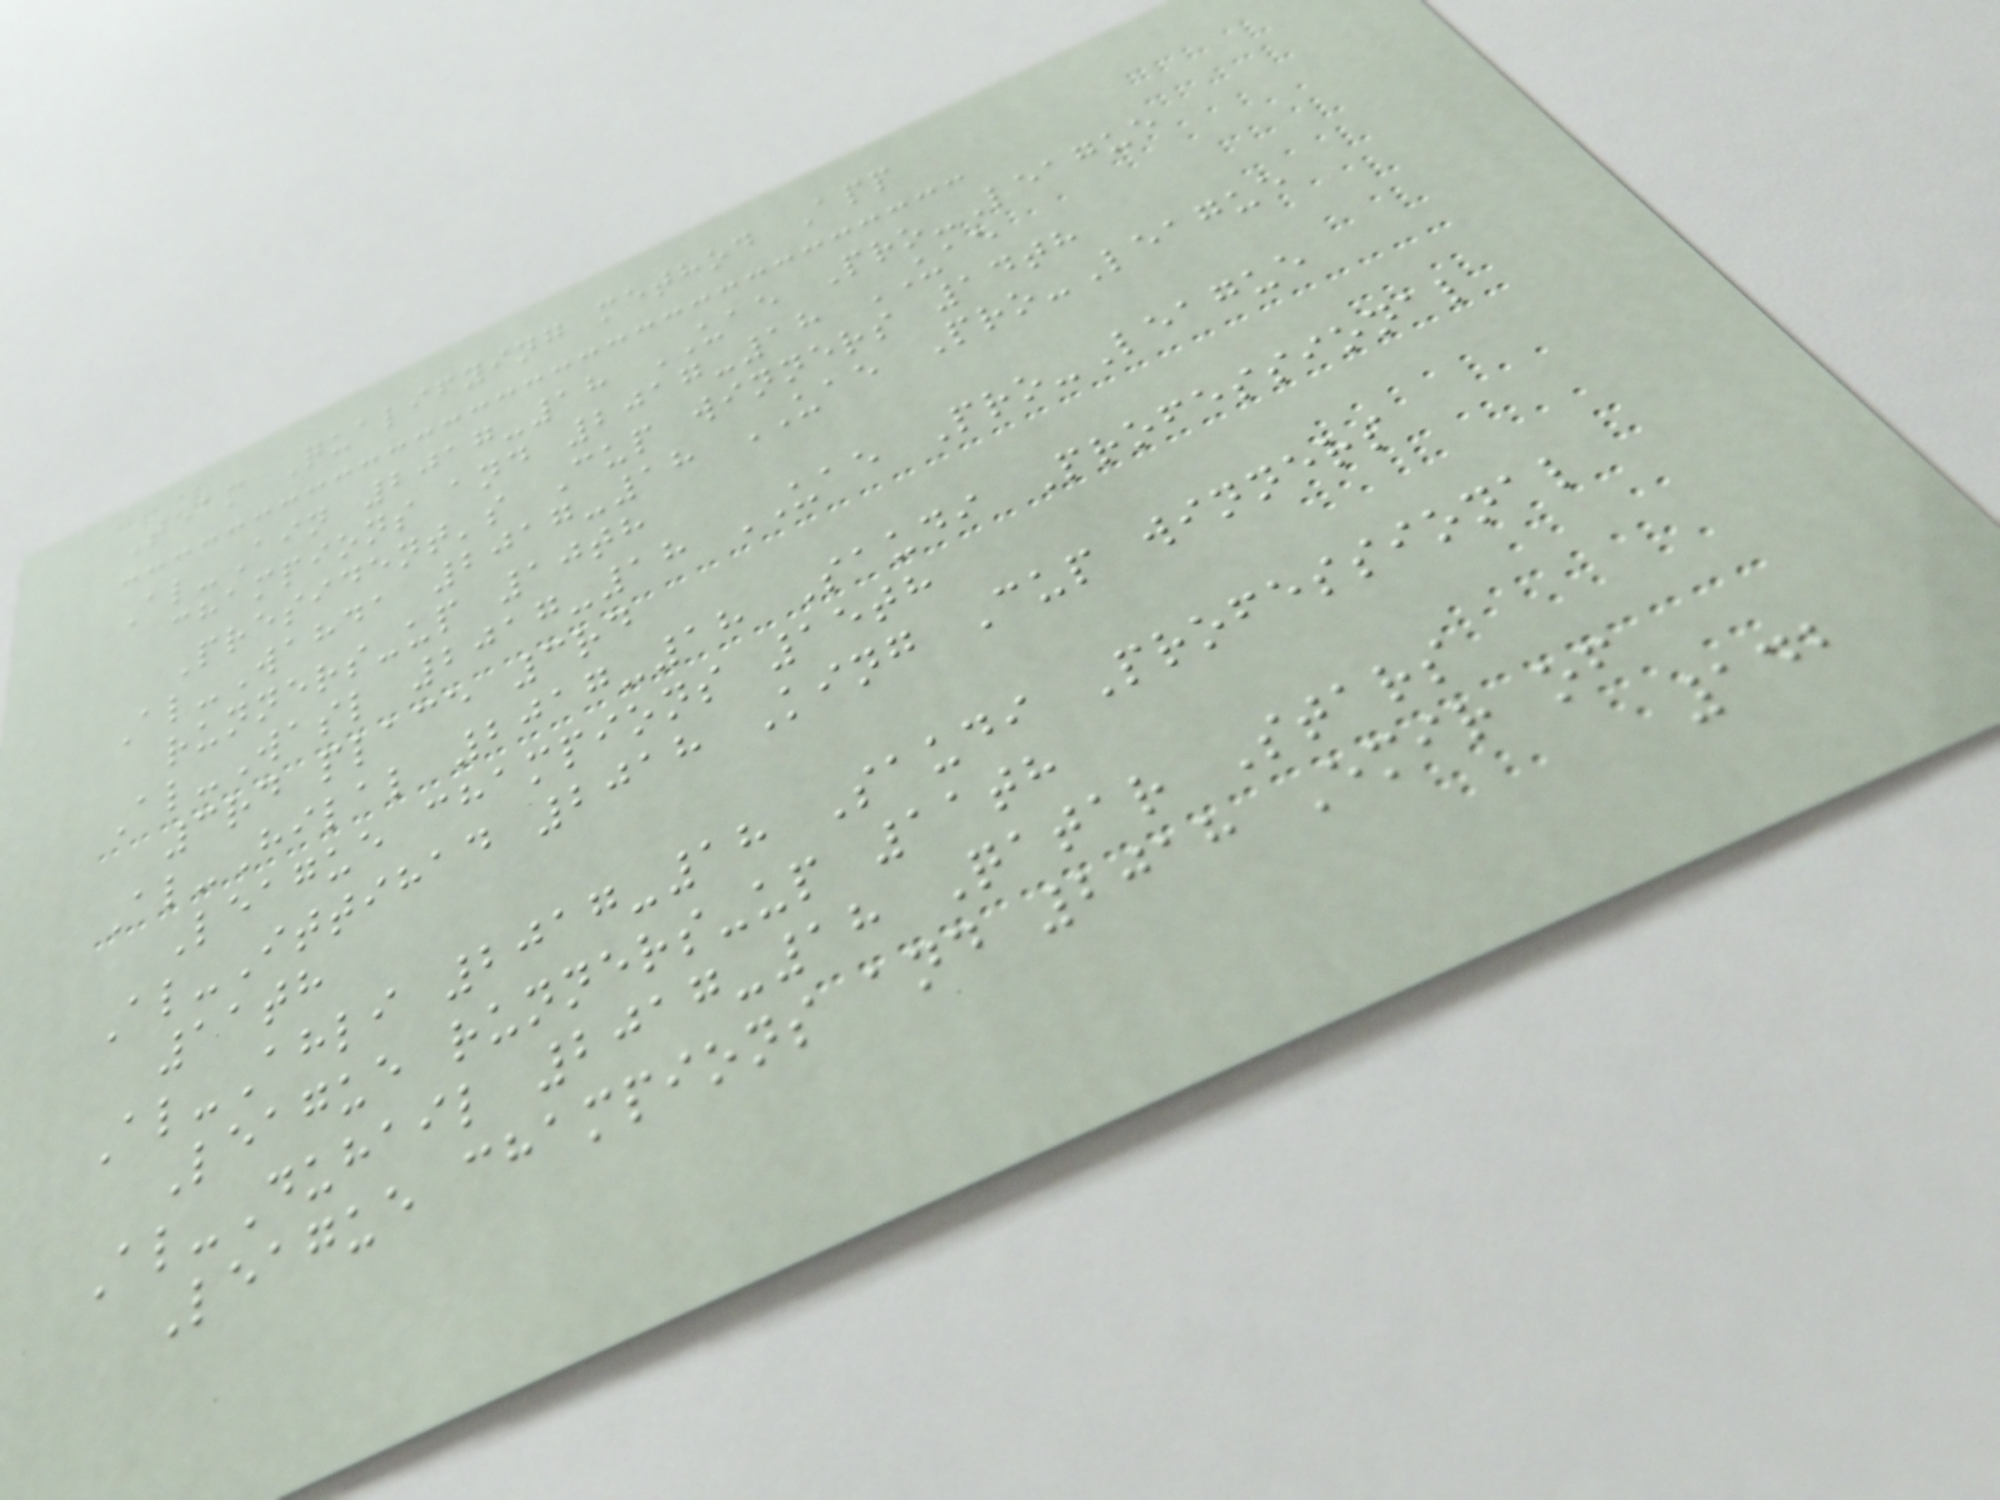Team Qualifying method App
Al-Ain 2017-18 UAE Pro-League
champions and 2017-18 UAE
President's Cup winners 14th
Al-Wahda 2017-18 UAE Pro-League
runners-up 10th
Al-Wasl 2017-18 UAE Pro-League
3rd place 3rd
Al-Hilal 2017-18 Saudi Professional
League champions 15th
Al-Ittihad 2018 King Cup winners
11th
Al-Ahli 2017-18 Saudi Professional
League runners-up 11th
Al-Duhail 2017-18 Qatar Stars
League champions and 2018 Emir of
142
